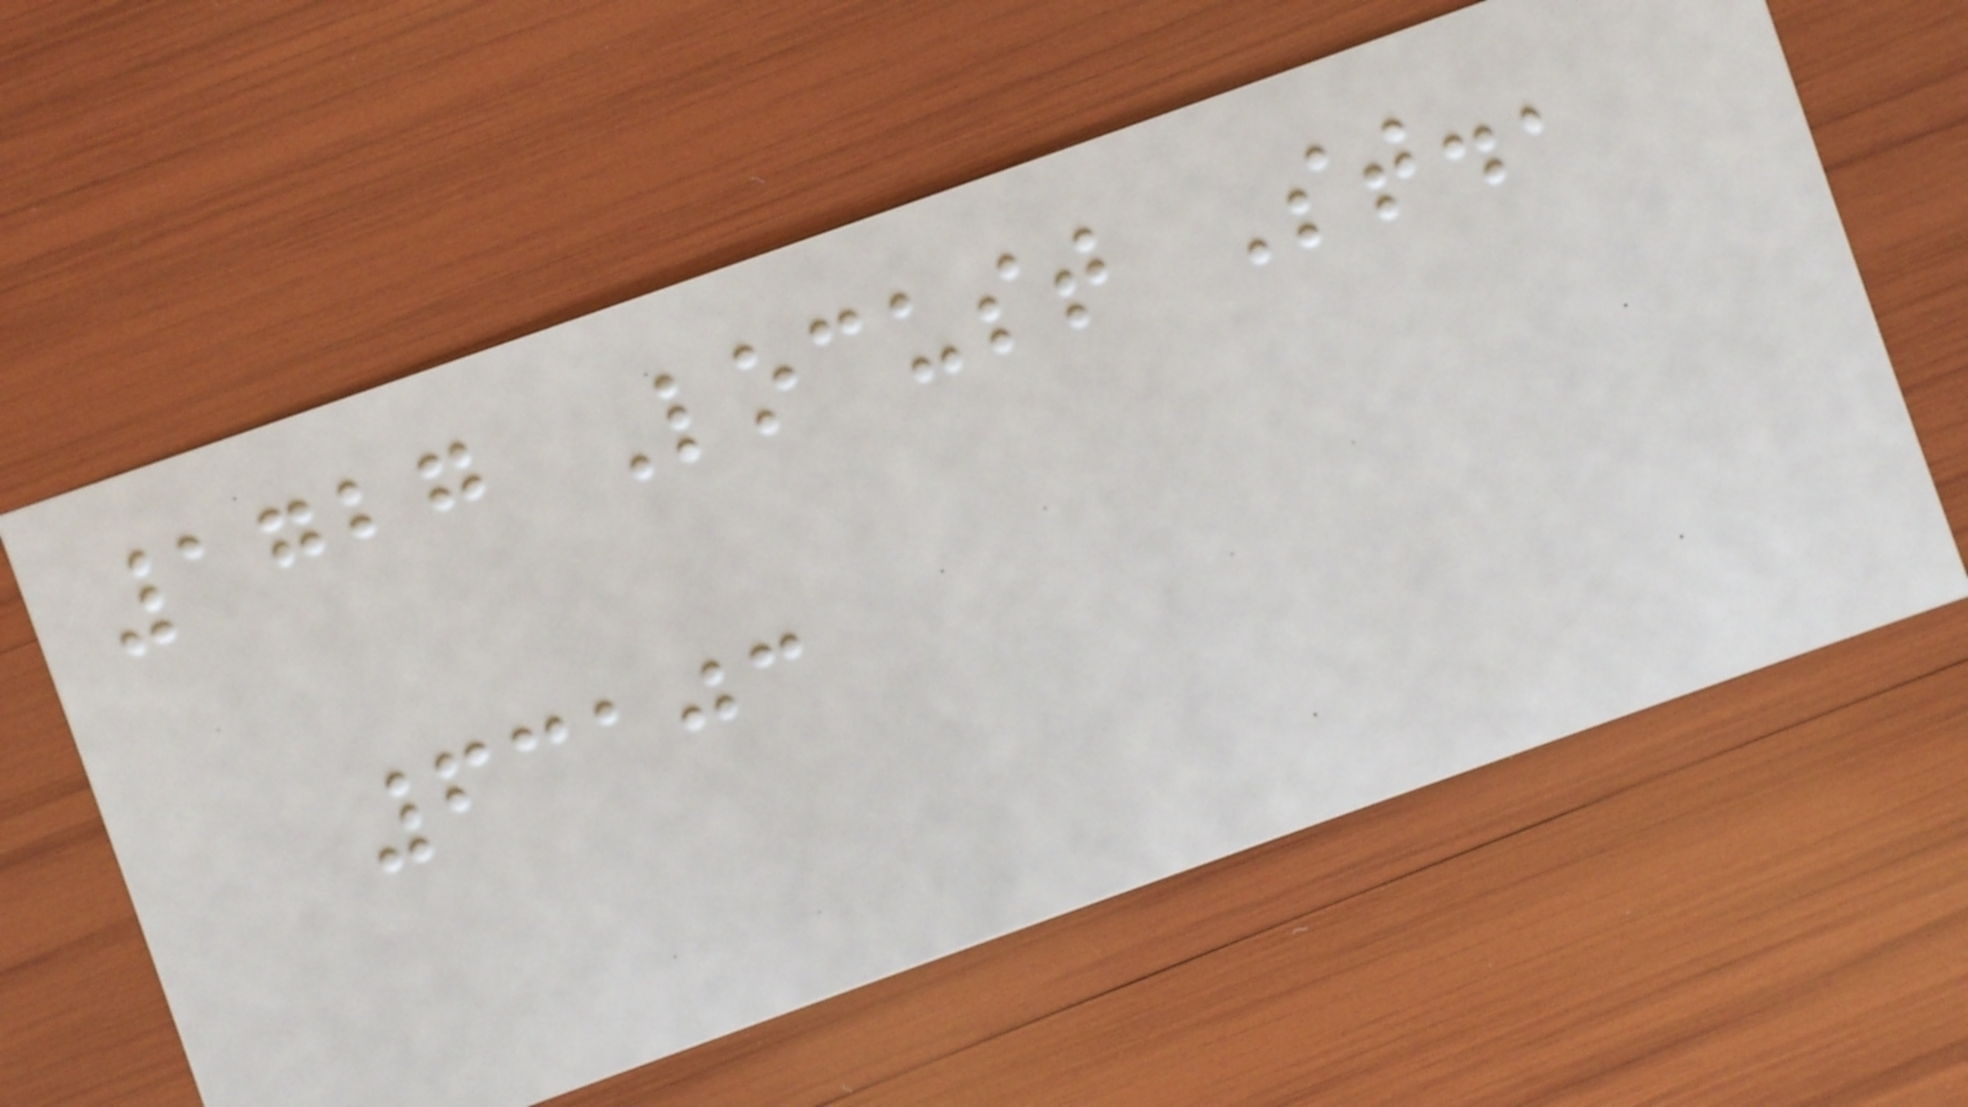1727 Locust St.,
63103
